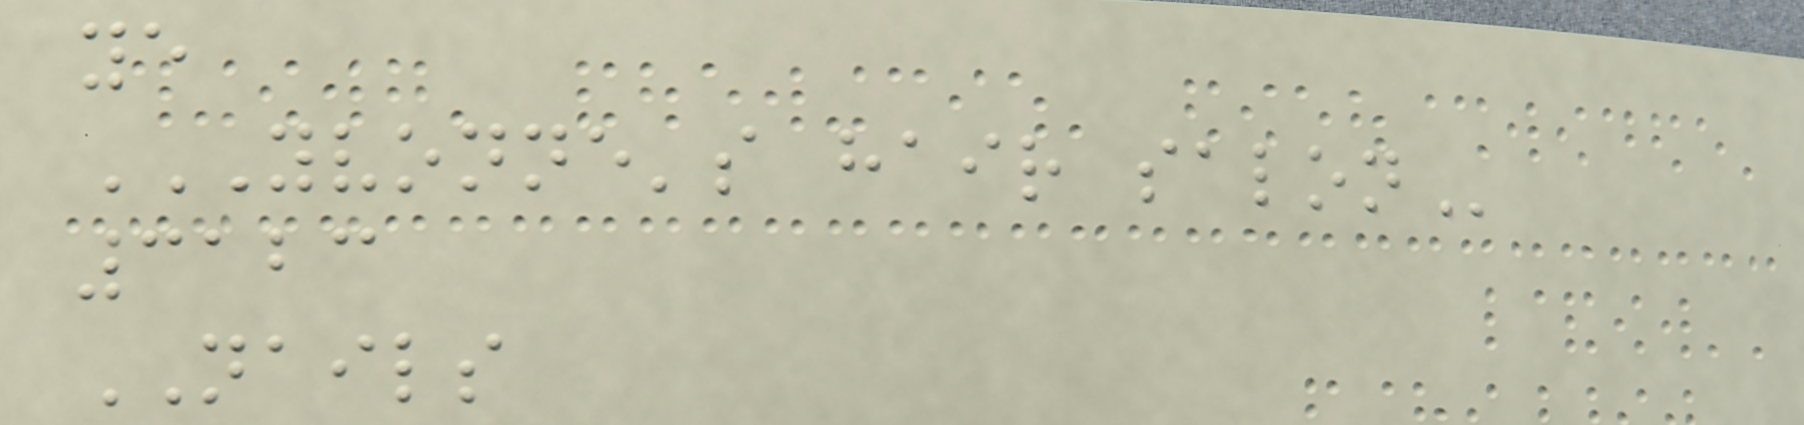ye
YVONNE'S HAIR SALON
3123
NAILS
